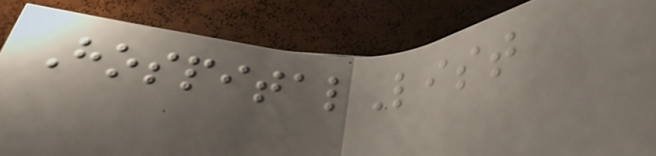HospitalList
